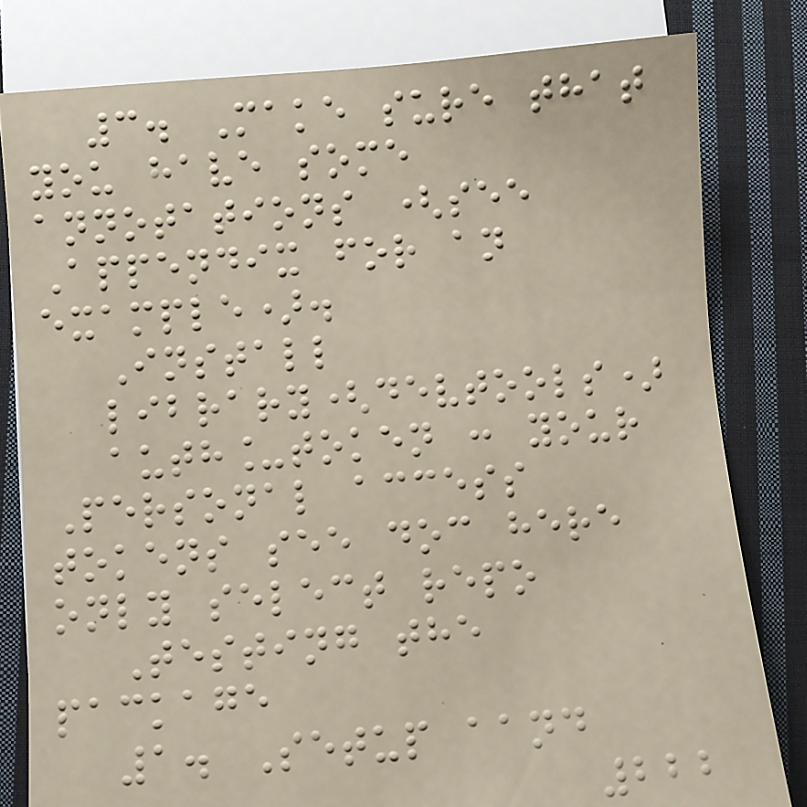3. Make sure that
you have some
annotations (see
Appendix for an
example).
Install
library(devtools)
auth_token : your
Personal access
tokens see doc here
only select repo
Testing the
package
1. Setup aand
222
